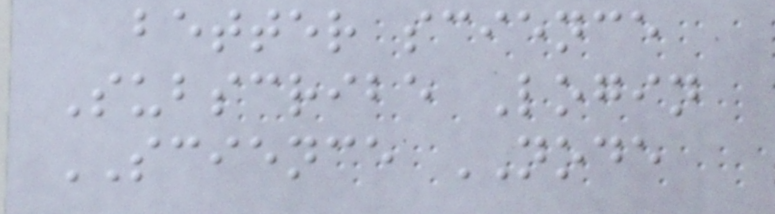better science
Subscribe Login
SCIENCE NODE
